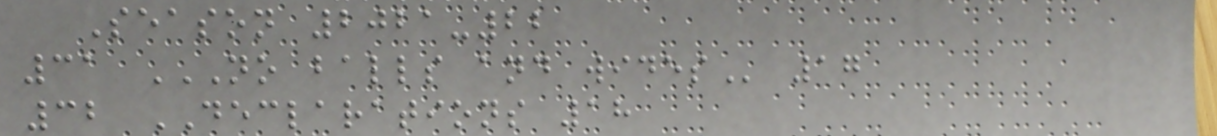Season 2021-22
31 NO BALLS AND WIDES 17
32 DECLARATIONS 18
